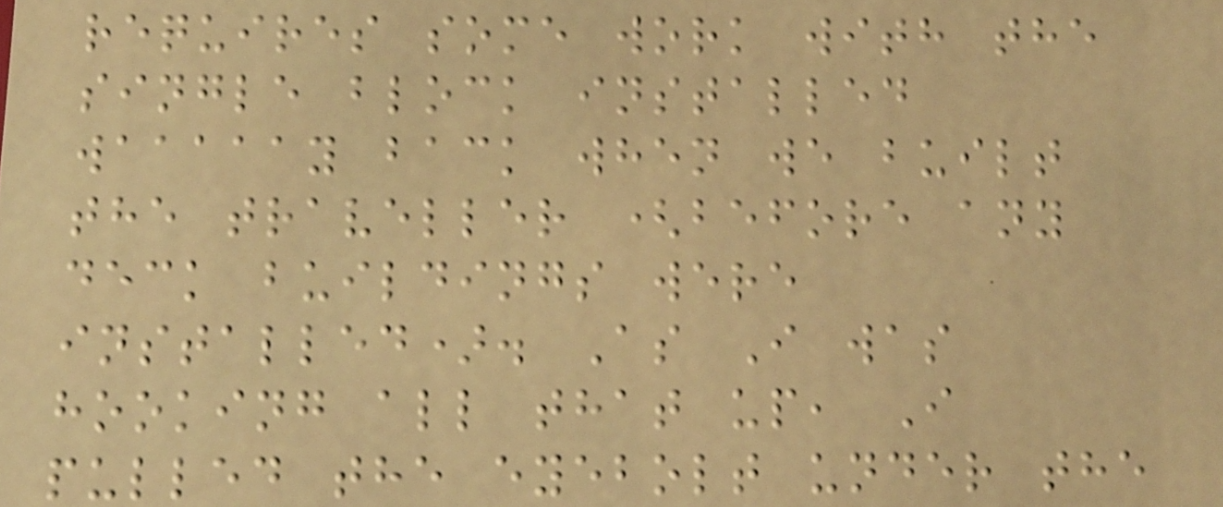requires some work with the
single block installed
waaaaay back when we built
the traveller (before any
deck buildings were
installed). As I was
hooking all that up, I
pulled the eyebolt under the
